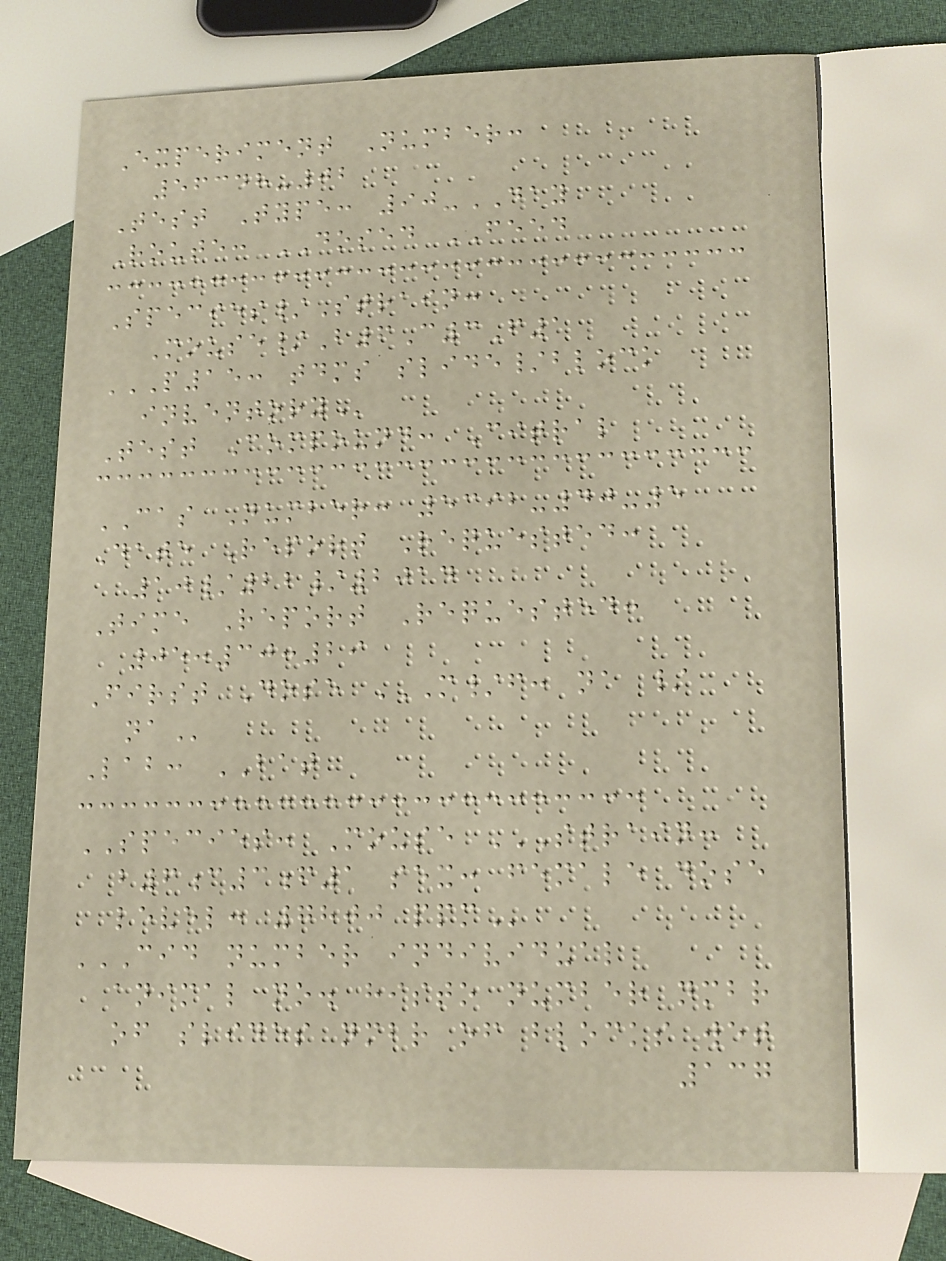Experiment Number:
56348-02
Test Type: 90-DAY
Route: DOSED FEED
Species/Strain:
Mouse/B6C3F1
P15: TDMS SLIDE/BLOCK
INVENTORY
Test Compound: Citral
CAS Number: 5392-40-5
Date Report Requested:
10/22/2014
Time Report Requested:
05:30:29
First Dose M/F: NA /
NA
Lab: BAT
SPECIES: Mouse STRAIN:
B6C3F1 SEX: FEMALE DOSE
LEVEL: 7800 PPM
CID NUMBER INDIVIDUAL
ANIMAL NO. HISTO NUMBER NMBR
OF SLIDES NMBR OF BLOCKS WET
137
